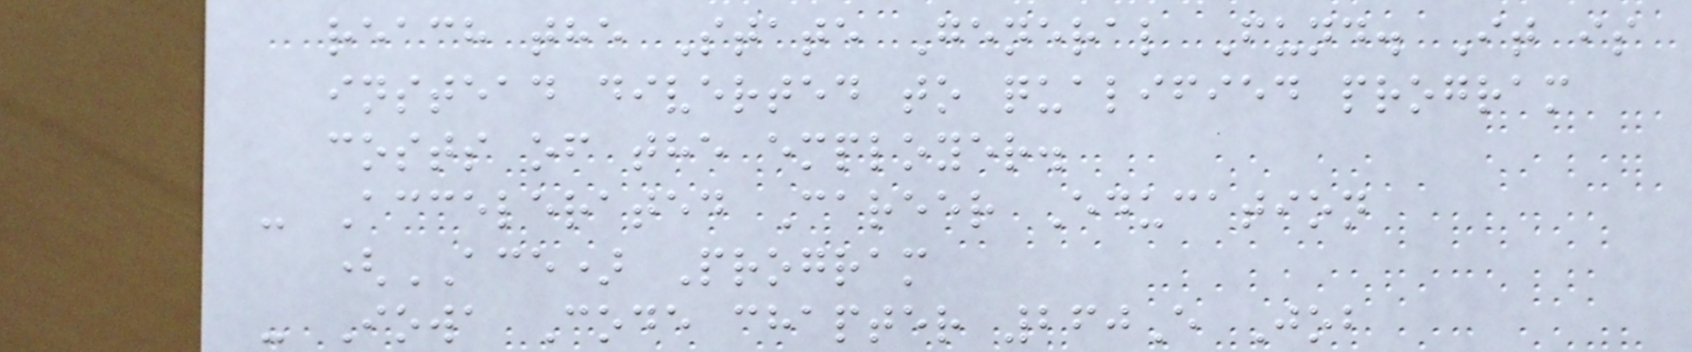reach the State General Fund. It is
instead diverted to qualified program
costs of the employer.
- Accelerated Career Education
(ACE) Program
- Iowa Code chapter 260E Job
